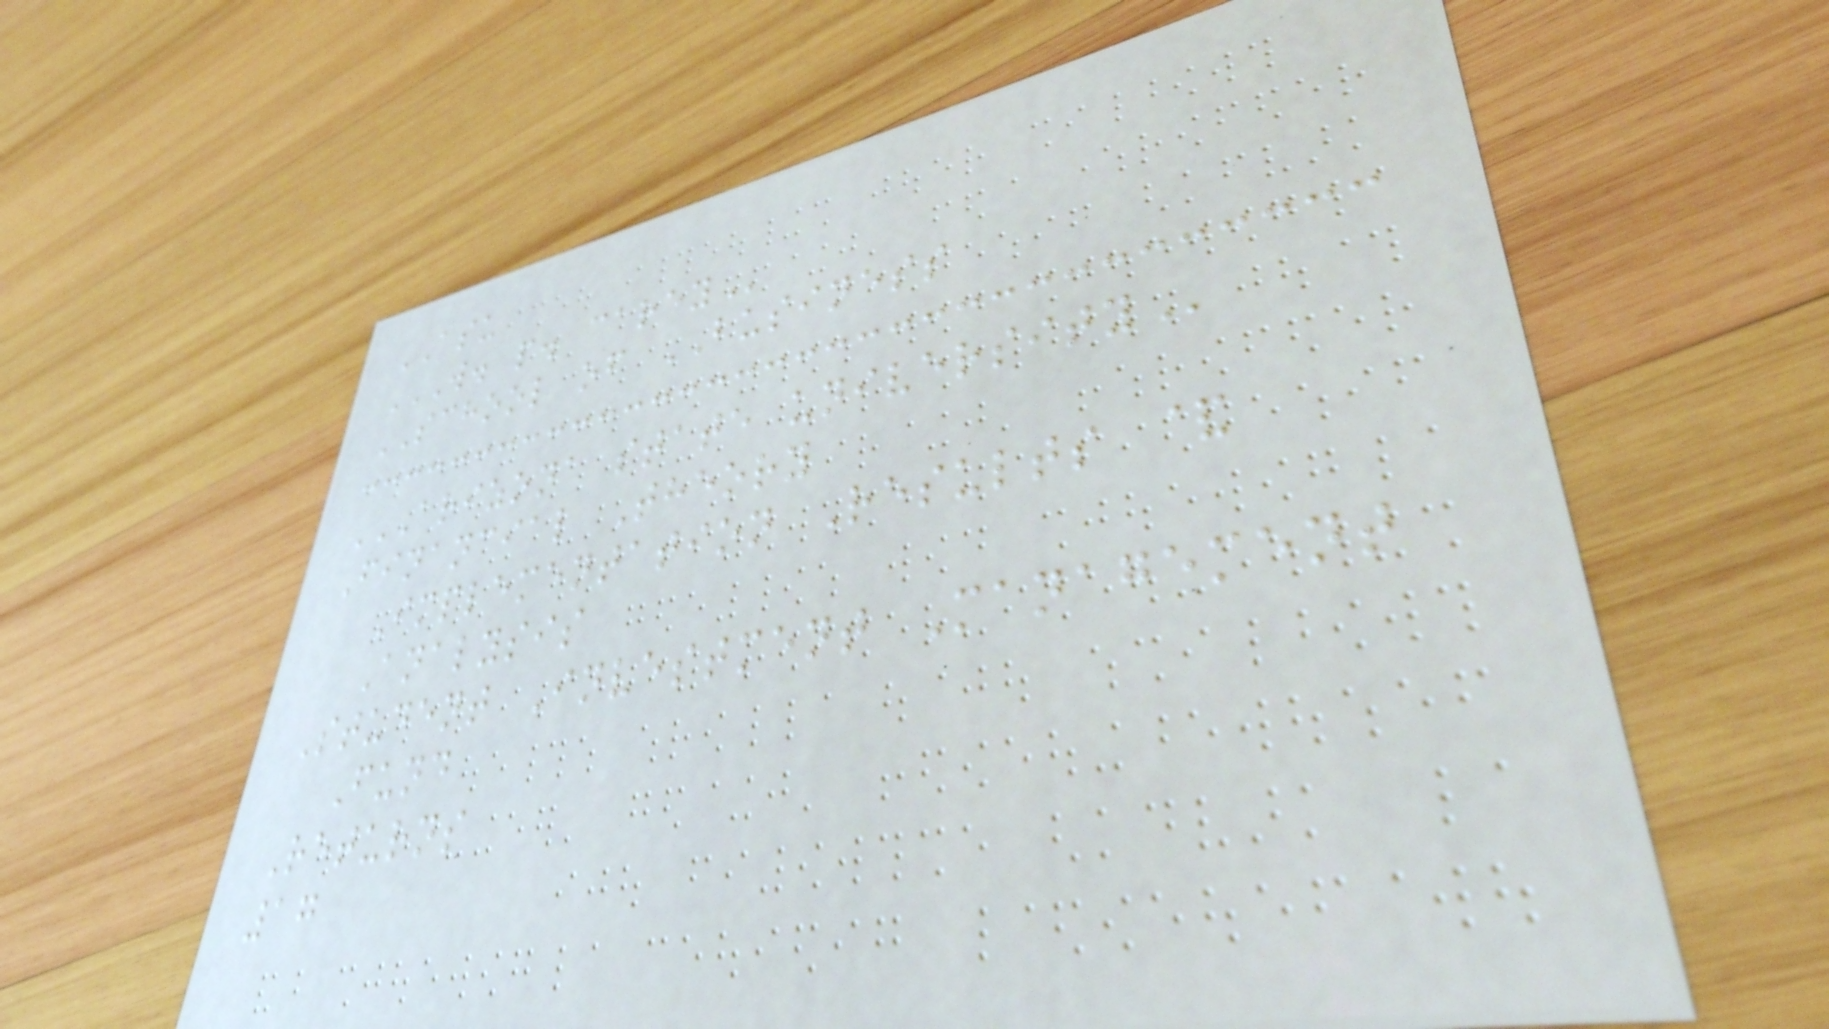ASU
W. P. CAREY
SCHOOL of BUSINESS
ARIZONA STATE UNIVERSITY
Financial Theory
Implementation Results &
Analysis
Student Investment Management
Fund
Returns
17
